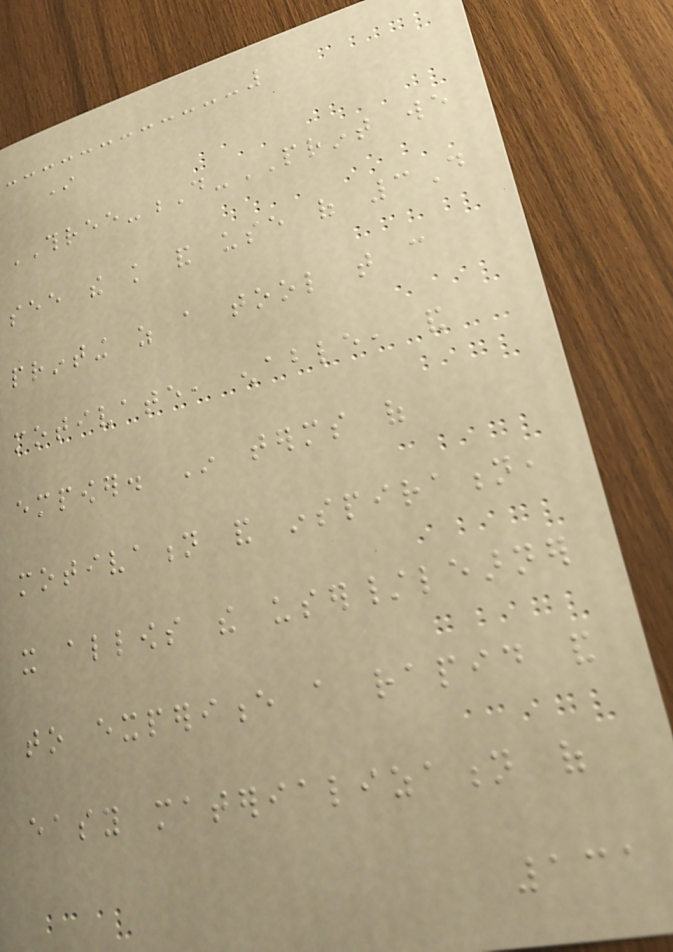In
THREE-D-PRINT we
see the knowledge and use of 3D
printing as a tool that can
motivate, enable, and
empower. In terms of
motivation and inspiration,
it allows the user/learner
to experience a rapid and
easy materialization of
131
